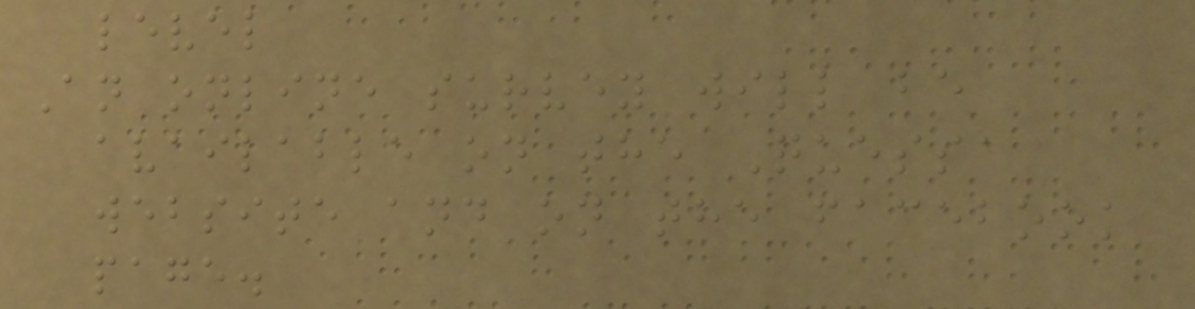level
An online survey will be
available on the Quessa
website and on the facebook
page.
